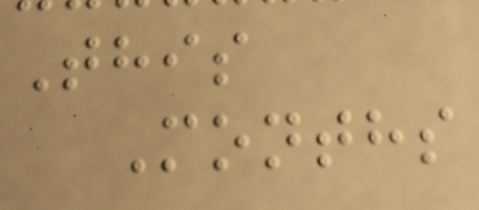This
Months
